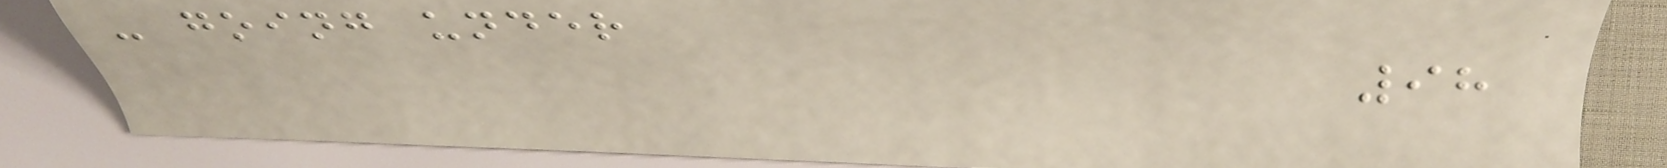- going under
98
